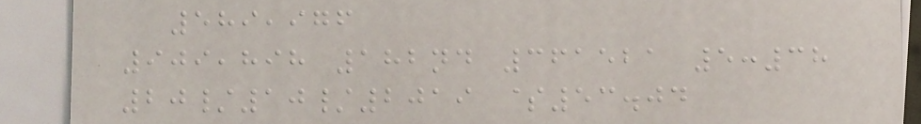589,976
909,898 182nd 361521 5:38
20/10/2019 $53.04
